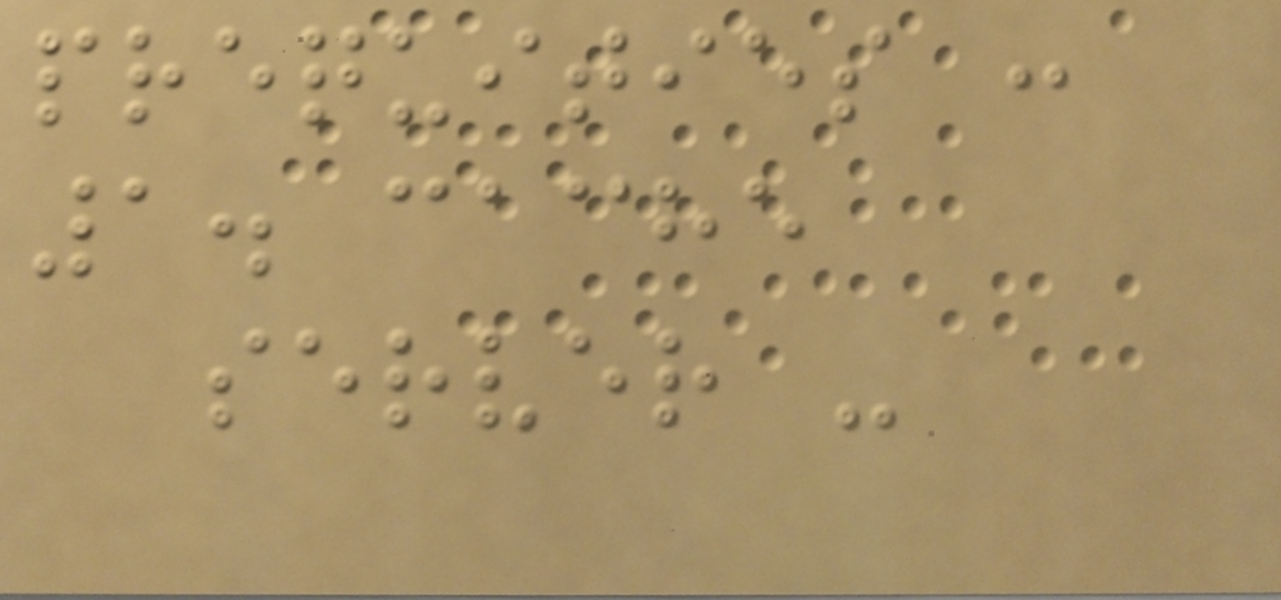prequities :
1. cache
server -
